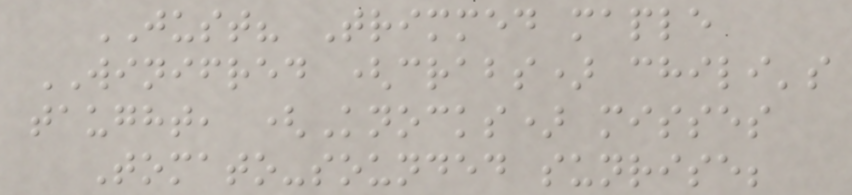JUST? Trimmed maple
WINIFRED (crabs) chili's
taught, (Knocks) misses
Tomato-sounded sunrise;
